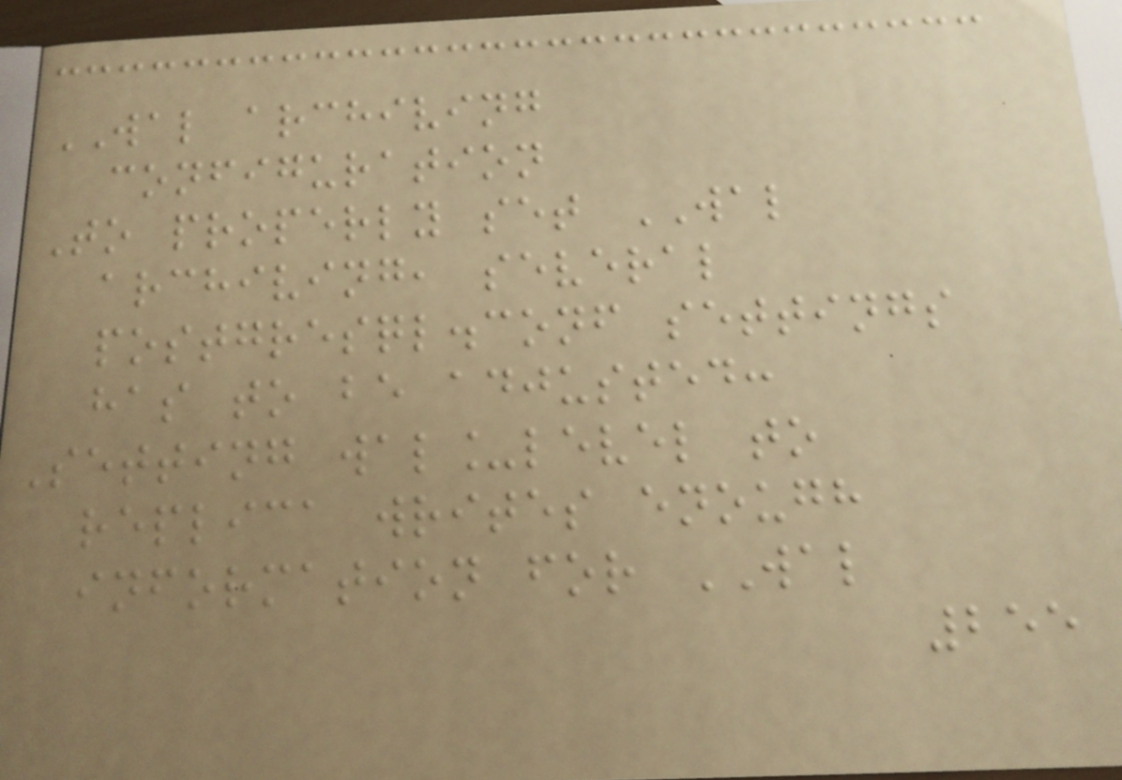WAL archiving
configuration
To properly set WAL
archiving, several
postgresql.conf settings
has to be adjusted:
Setting wal_level to
replica writes enough
information for WAL
255
